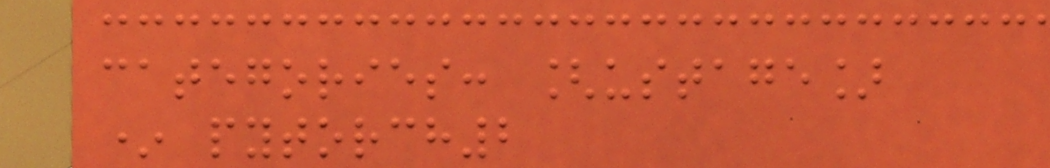categories: [ustage]
* pytorch2
